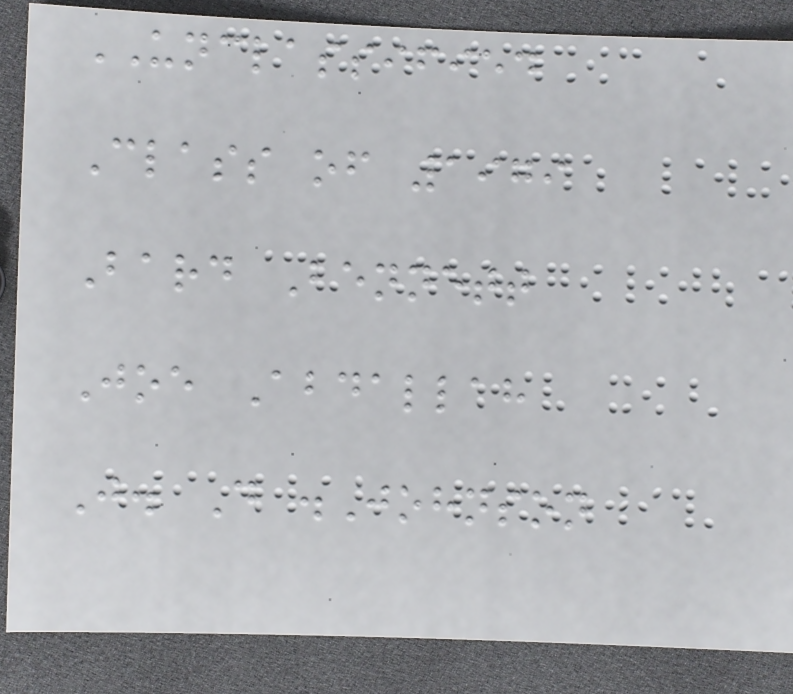UNCLASSIFIED
Class of 1979
Bard Bennett
Joe Abdallah
J. D .Johnson
